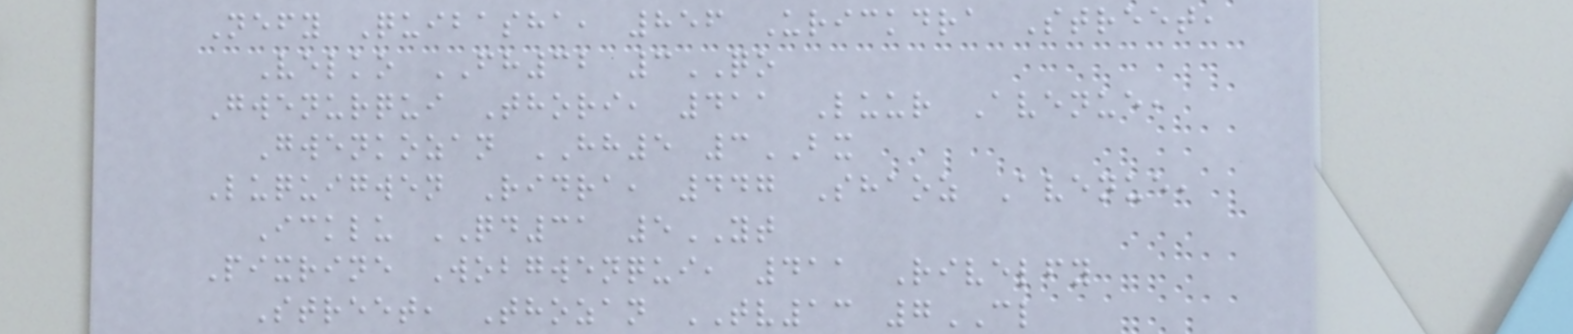Nefy Quibasha, 856 Urickdra Street,
Velko FH32 3QO
Gwenurqui Thori, 411 Luur Avenue,
Gwenkozan HH5 3BX
Luquigwen Ridra, 447 Shaoz Avenue,
Icklu QD31 5YT
Pixrine Wobgwenqui, 411 Rivelfy
Street, Thozan TV13 7CL
